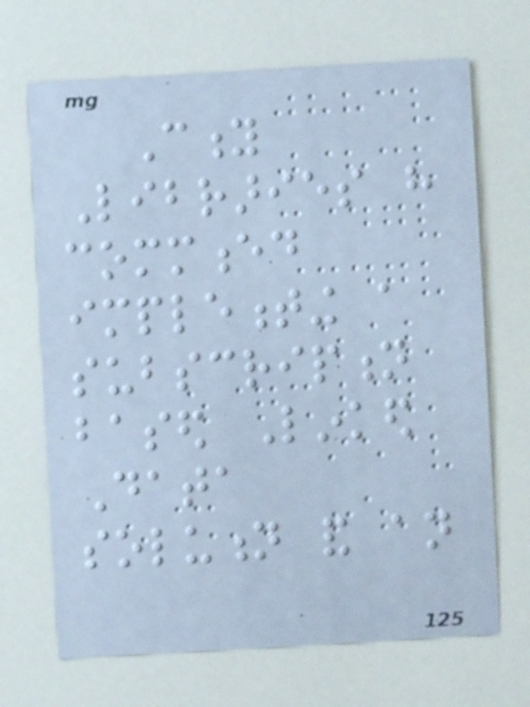City
Libraries have
commenced
implementing a
subscription
based Linked
Data
solution and an
